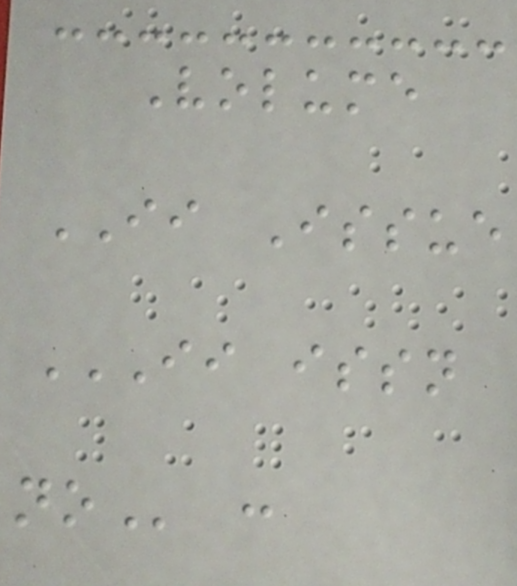Volume
II Issue
II ISSN
NO :
